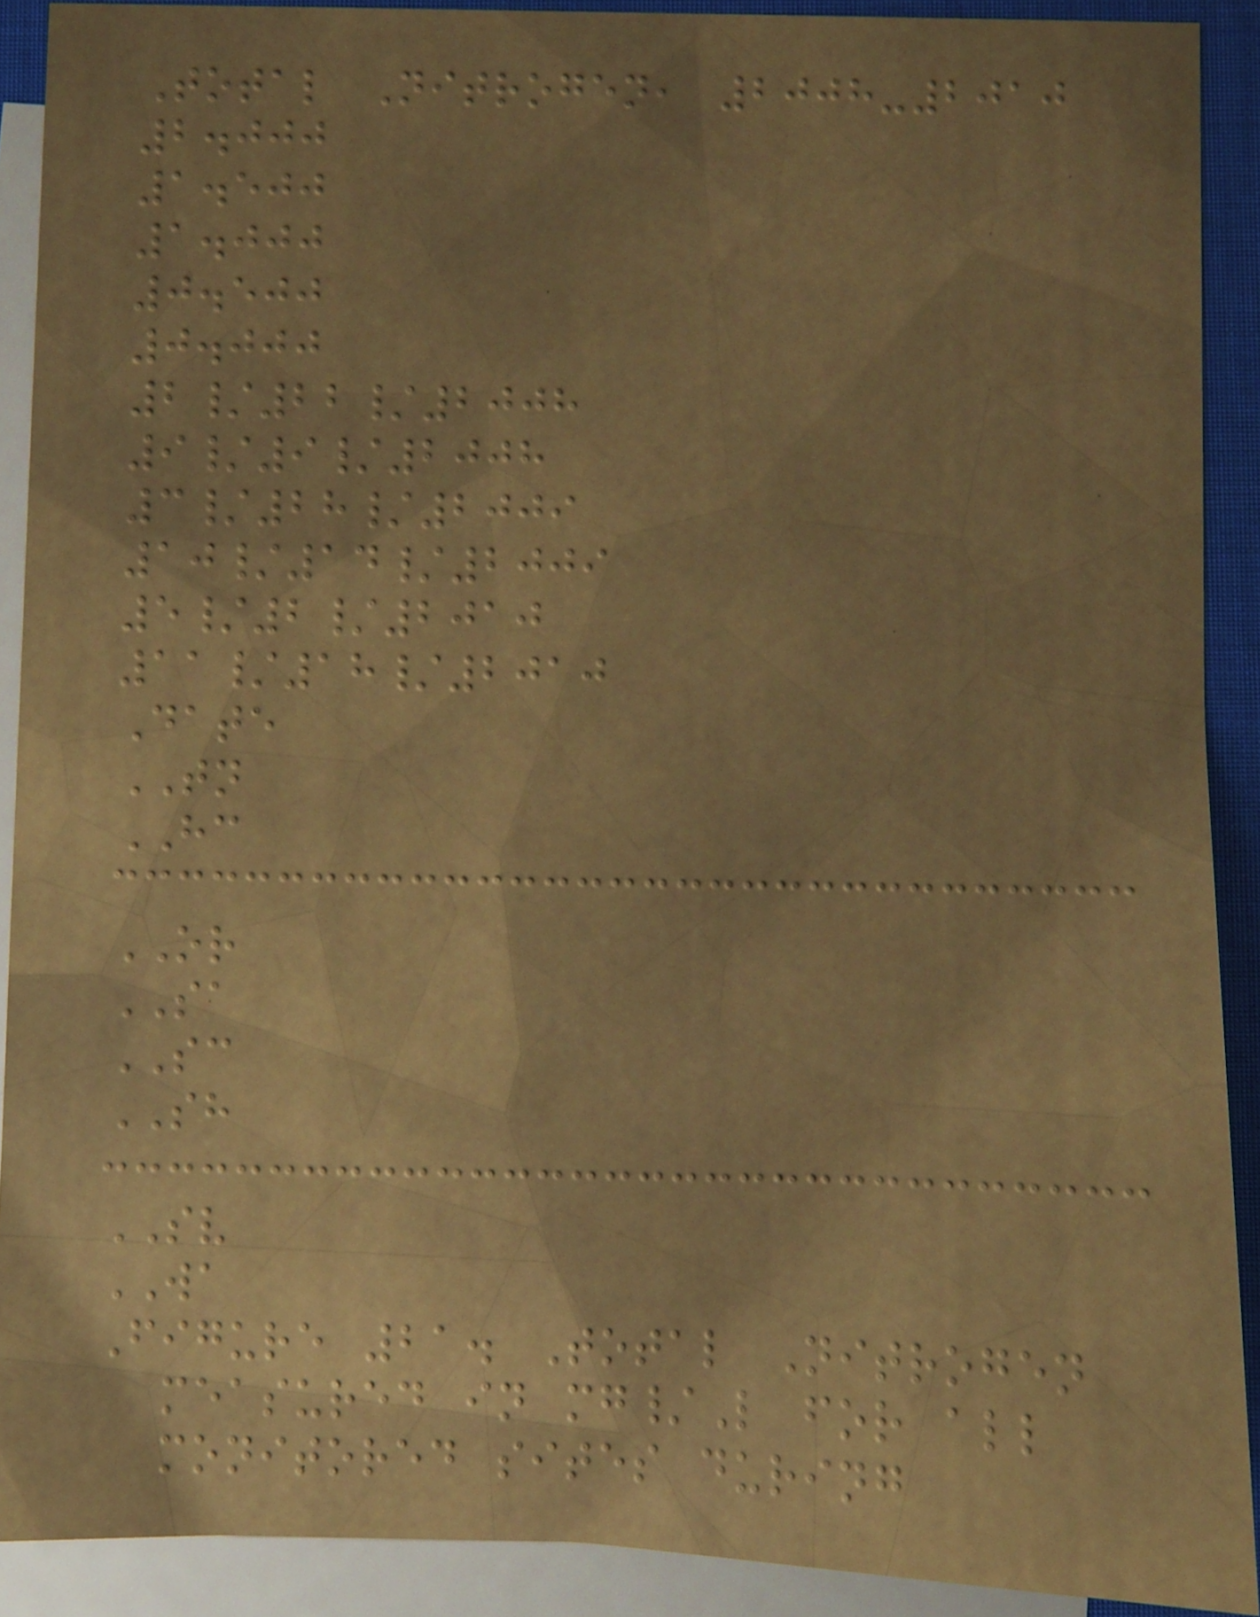Total Nitrogen, 2008-2010
2.000
1.500
1.000
0.500
0.000
2/22/2008
9/9/2008
3/28/2009
10/14/2009
5/2/2010
11/18/2010
Date
TN
HC
OR
SA
SC
SH
SV
WA
Figure 21. Total Nitrogen
measured in mg/L for all
monitored sites during
